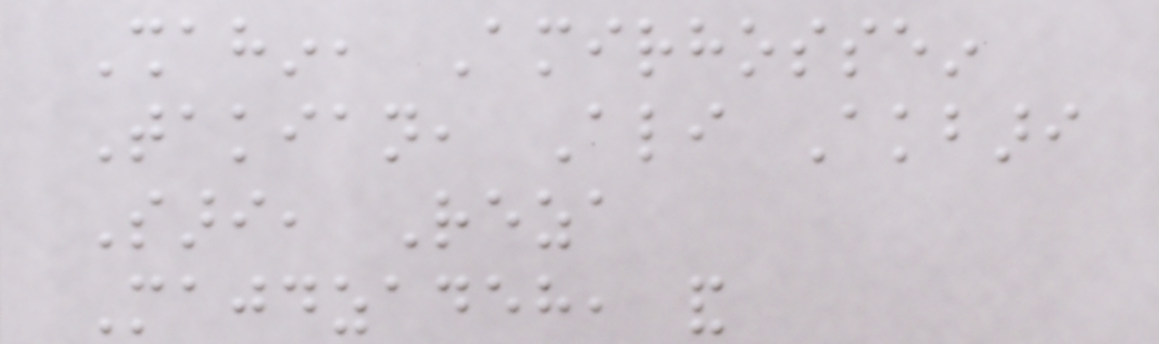Shahin, Amirhossein
Takian, Ali Akbari
Sari, Reza
Majdzadeh, and
